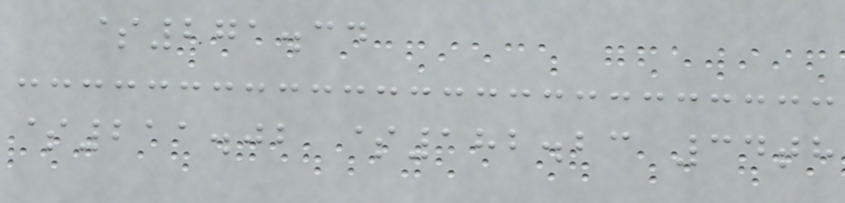$271.34
$211.02 $182.23 34th
